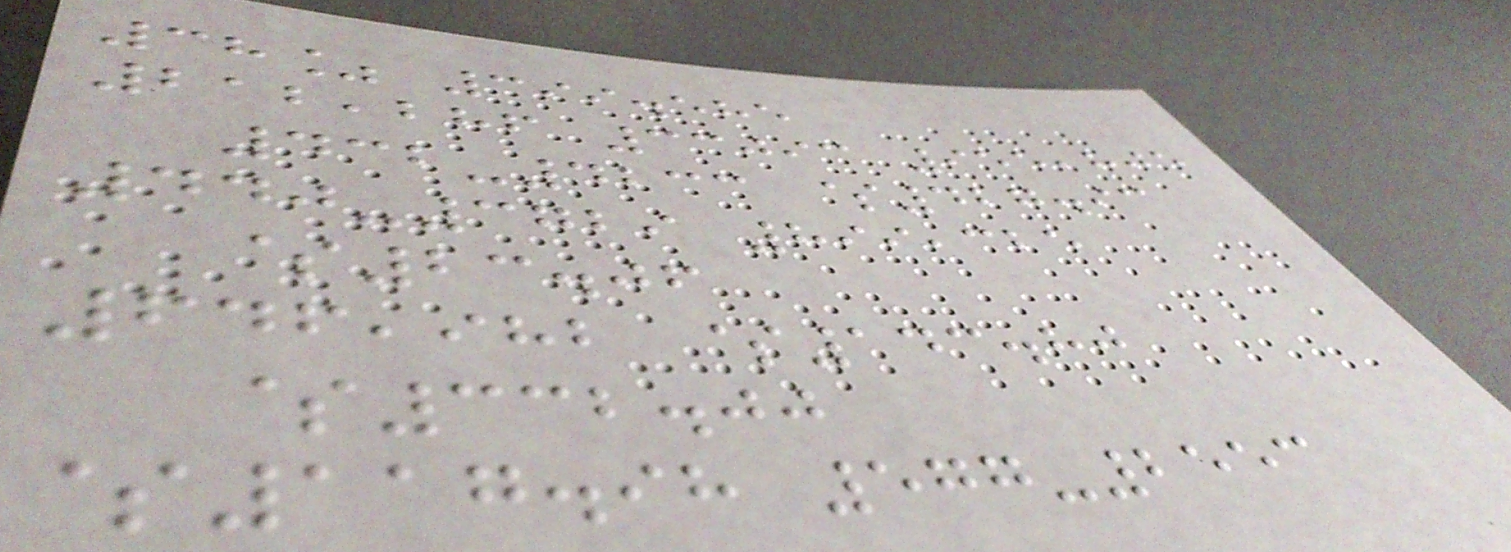38% 399.585
212,286 33093 955,805
432-4233 $427.93
440-3729 899,325
$23.06
646,982 $143.80
$332.00
$117.98 577-2553
